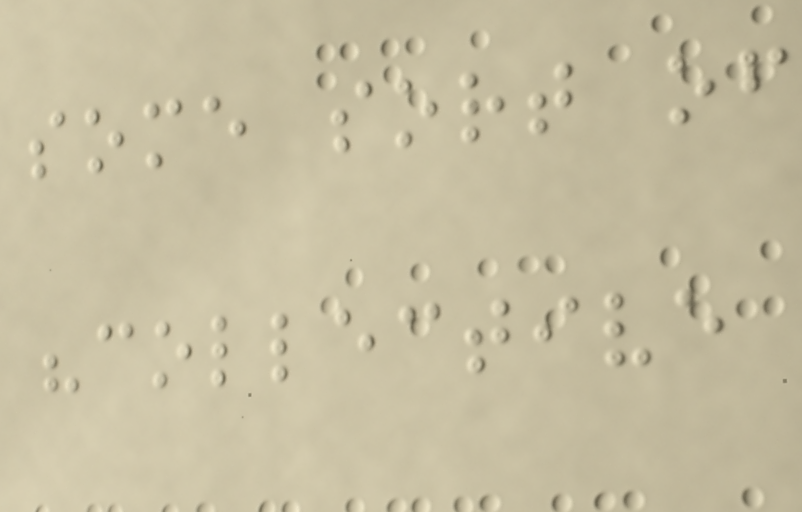some sort of
"collective
